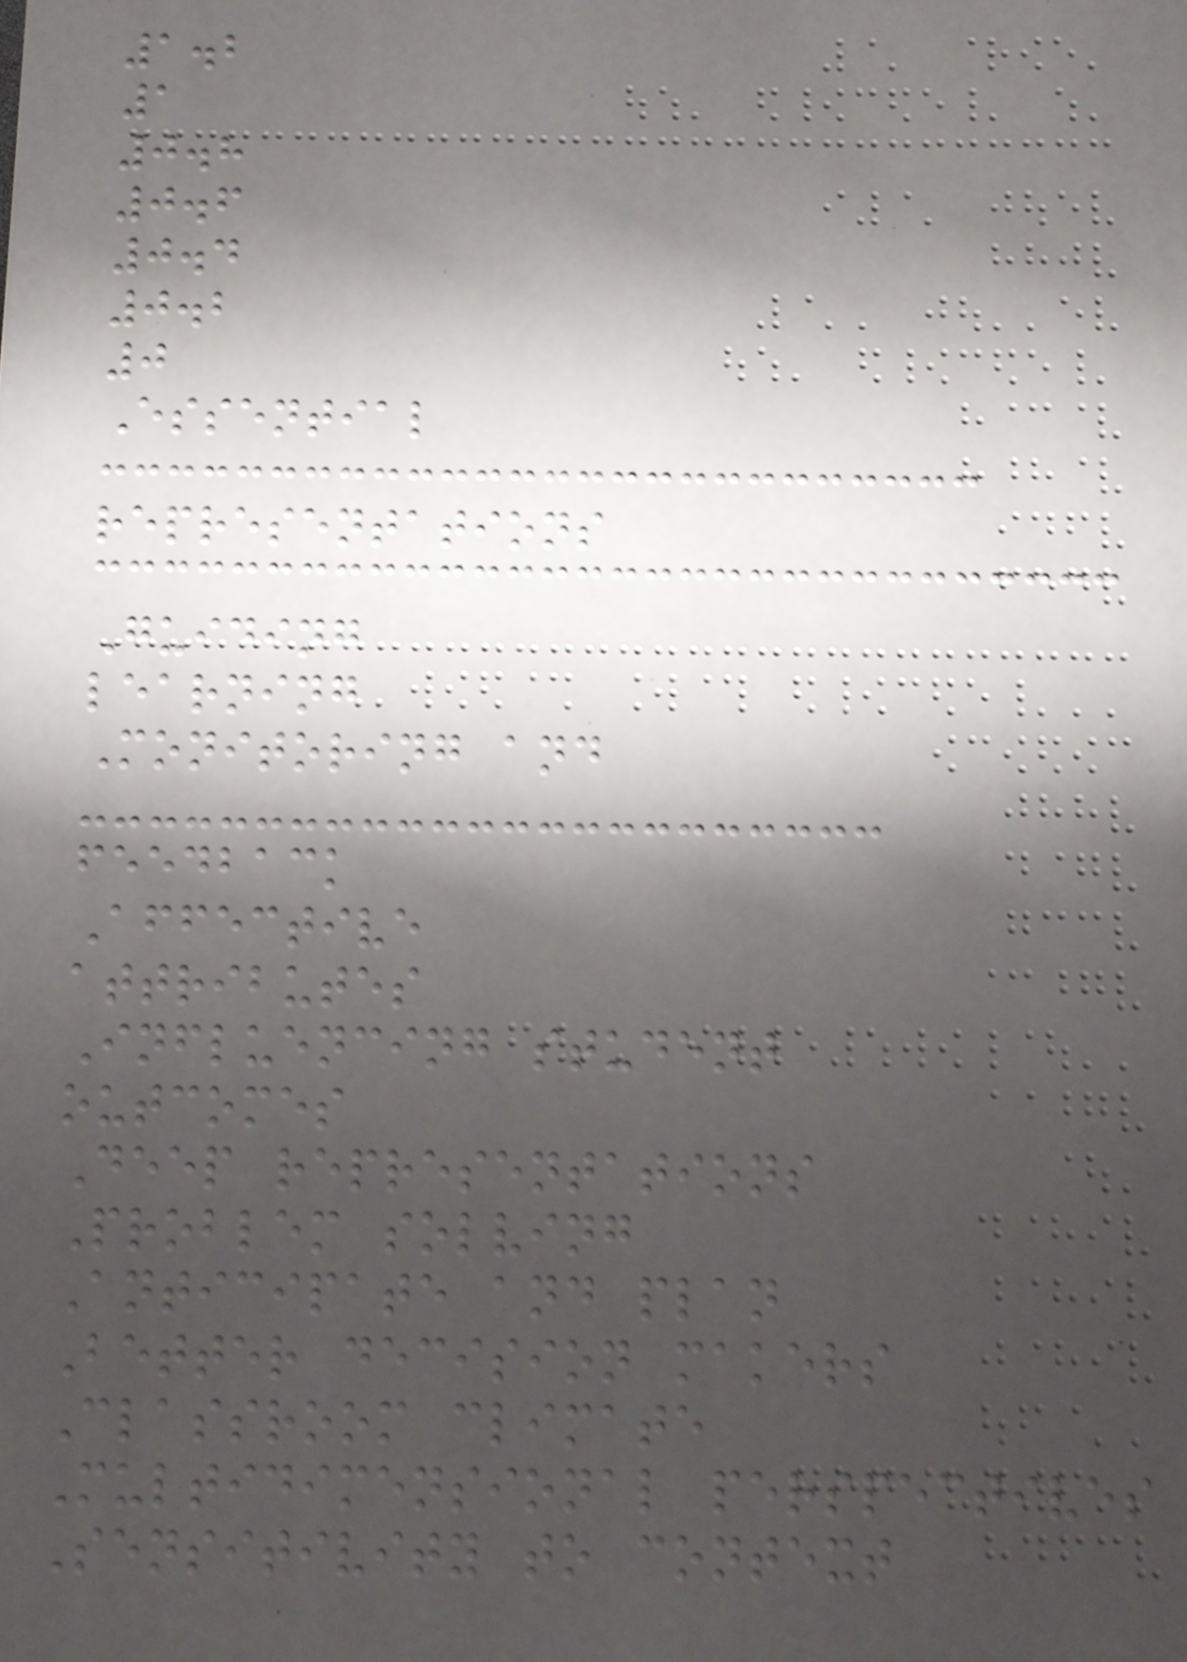1.2
1
0.8
0.6
0.4
0.2
0
Essential
representations
Guiding
learning
Monitoring and
feedback
Affective
attributes
Influencing student
outcomes
Deep representations
Problem solving
Anticipate and plan
Better decision makers
Classroom climate
Multidimensional perspectives
Sensitivity to context
